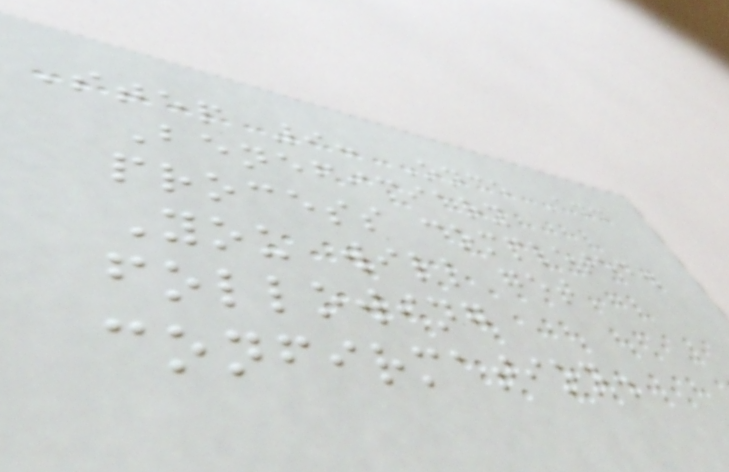Step 9: Once Add
Beneficiary
process completed.
You will get
following
confirmation.
